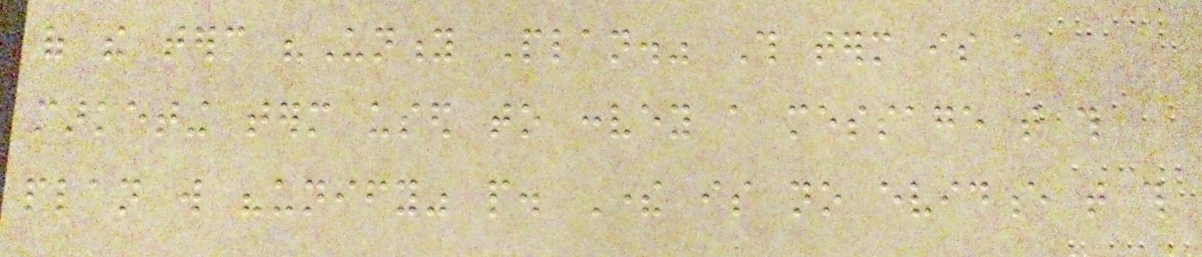of the term "Unity Plan." This term is a
marketing term used to convey a message that this
plan will "unify" people. There is no evidence that this
